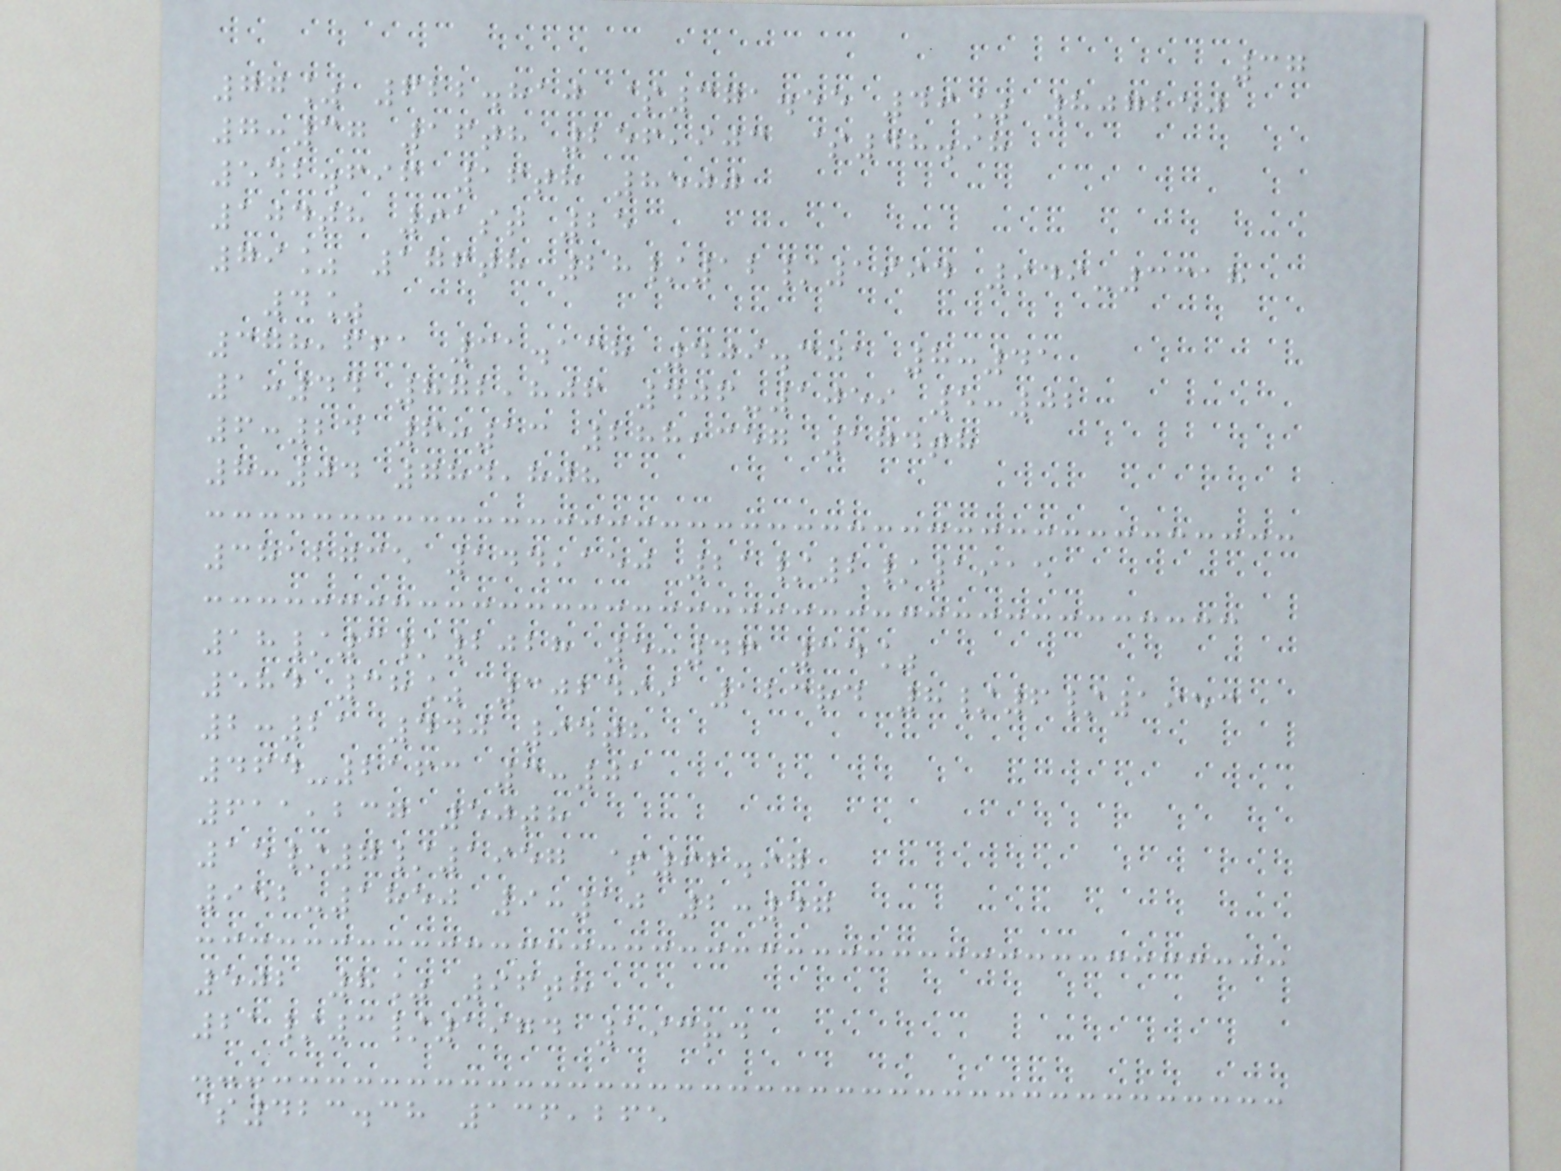37
77% 622.810 $371.55 49% 807250
7:37 16th 256,903 $48.98
542.696 16th 8500
104th 91st 25
79% 176th 28/12/1994 949-3318
4%
378,661 31.138 409.301 8:41
1:44 872,806 406-1059 5:02
6:24 6:13 288,357 174th
8:04 784,808
3812735 144,150 21/2/1915
18/3/2028 5:46 34%
584 38% 302499 123rd 8/6/1953
2:21 440 94th
464-2163 3:01
611,237 50th
15/7/1957 $92.97
952-1850 9:10 2:47
502 8% 96th
21/3/1974 193rd
$423.38 136,265
